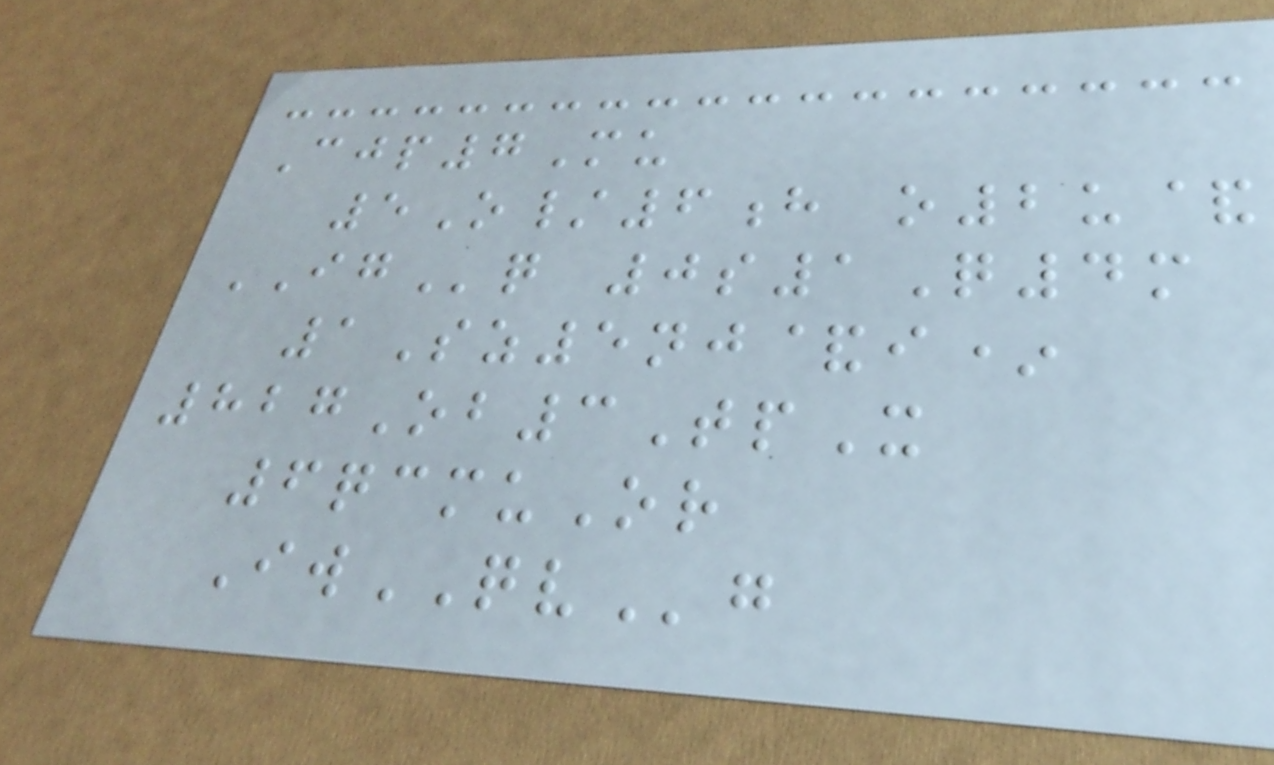Cjp7Mu
5O/6h o2u&
IGq 0s1Q4m
1Sz5nj&i*
827Ob3TpX
6qcmuOr
IwQVg
